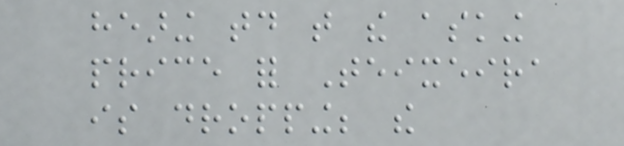hearing today that the asking
price for Teixeira
is dropping; the
